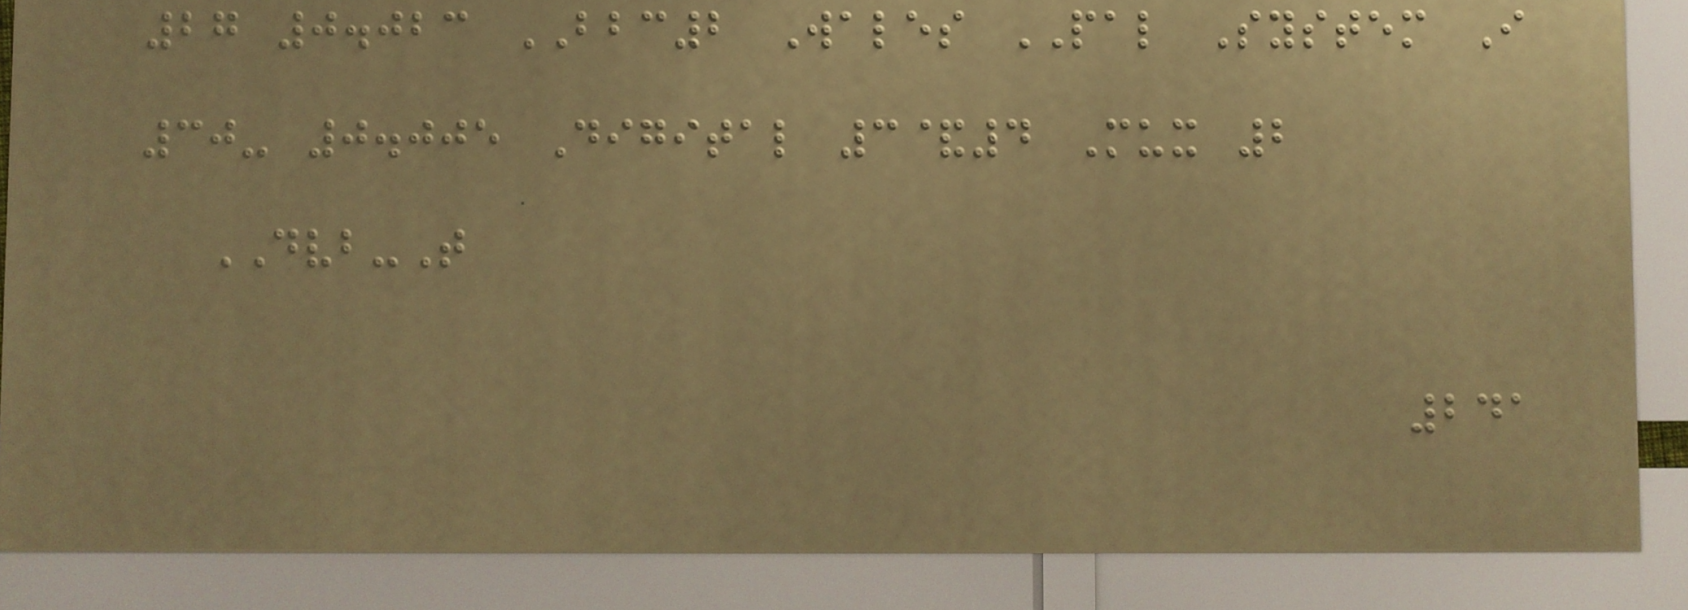27 0.023 BBC2 Wales PAL System I
30- 0.005 Digital 3&4 Mux 2
DVB-T
241
